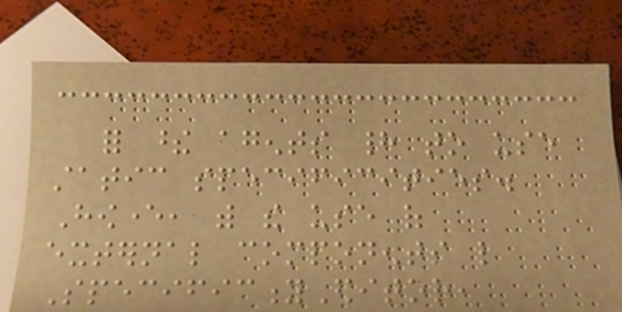for these agents had to use
static specificities.
However, with the use of
external components like
SpecificityEditor,
